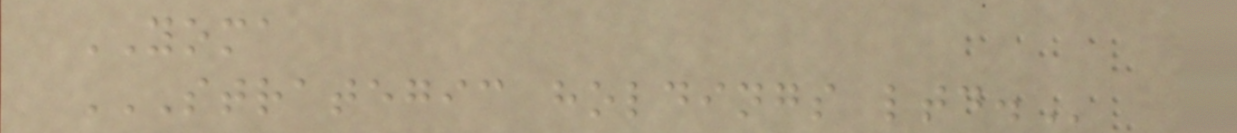YOMA
STRATEGIC HOLDINGS LTD.
